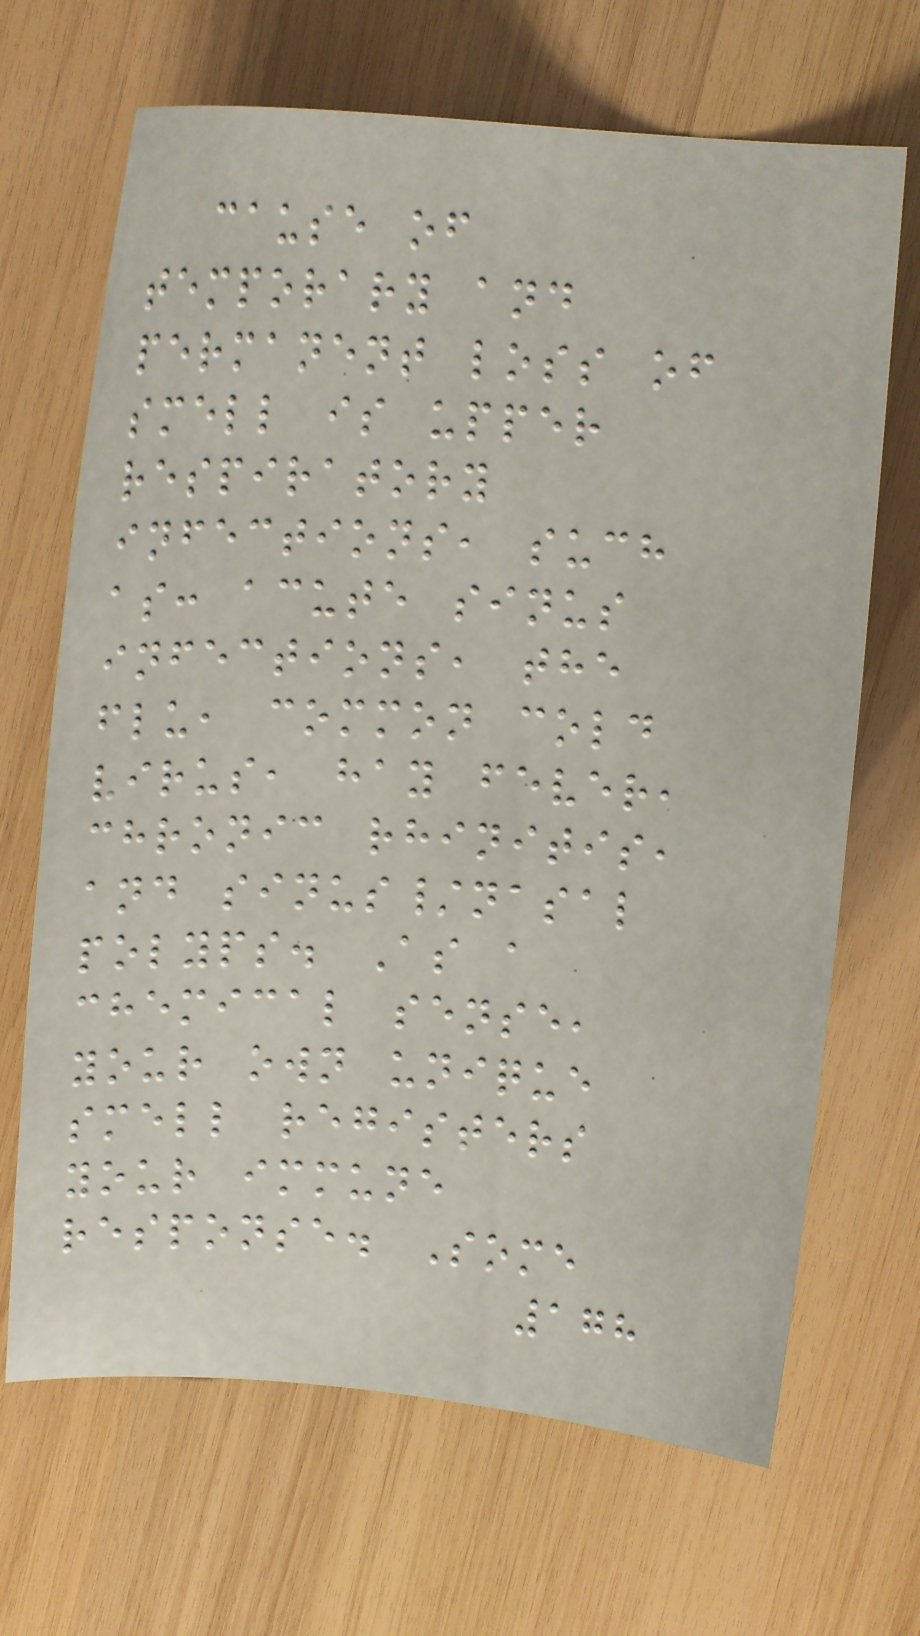cause of
temporary and
permanent loss of
smell is upper
respiratory
infections, such
as: acute sinus
infections, the
flu, common cold
virus, hay fever,
chronic rhinitis,
and sinus/nasal
polyps. As a
chemical sense,
your own unique
smell registers
your immune
response. Some
178
